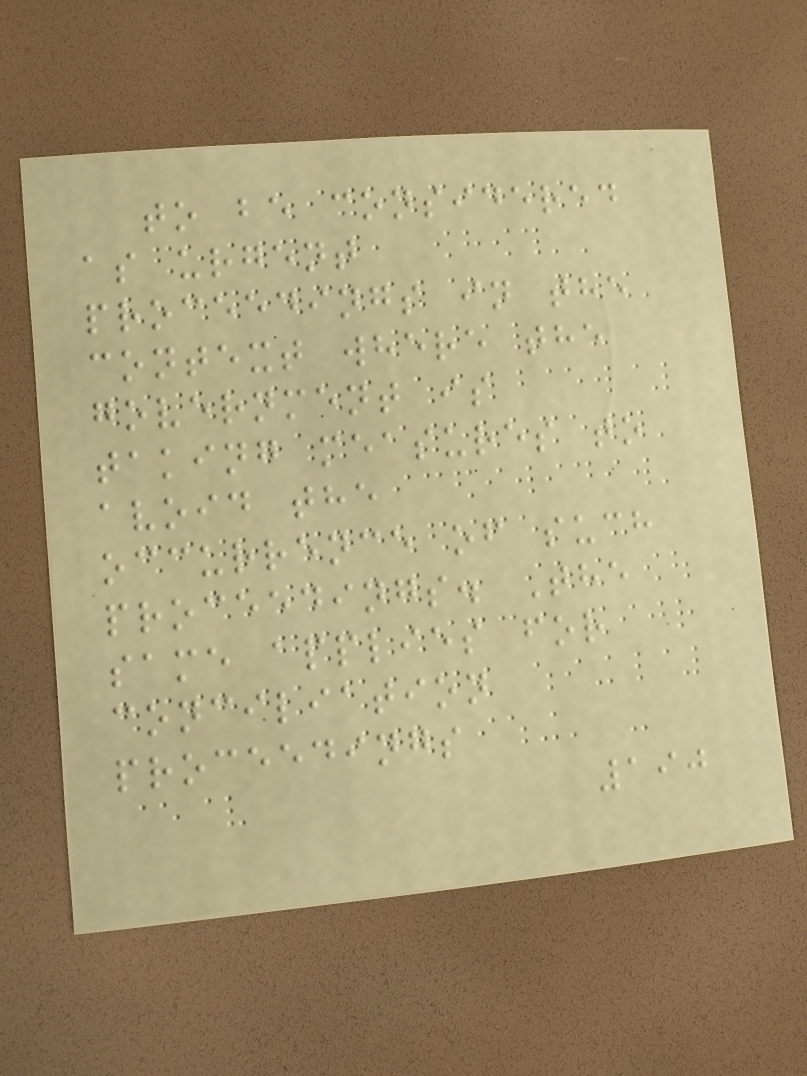to be considered
as urgent
proceedings in the
context where the
government is
taking measures to
avoid the
occurrence of such
proceedings. The
same applies for
conciliation
proceedings
190
